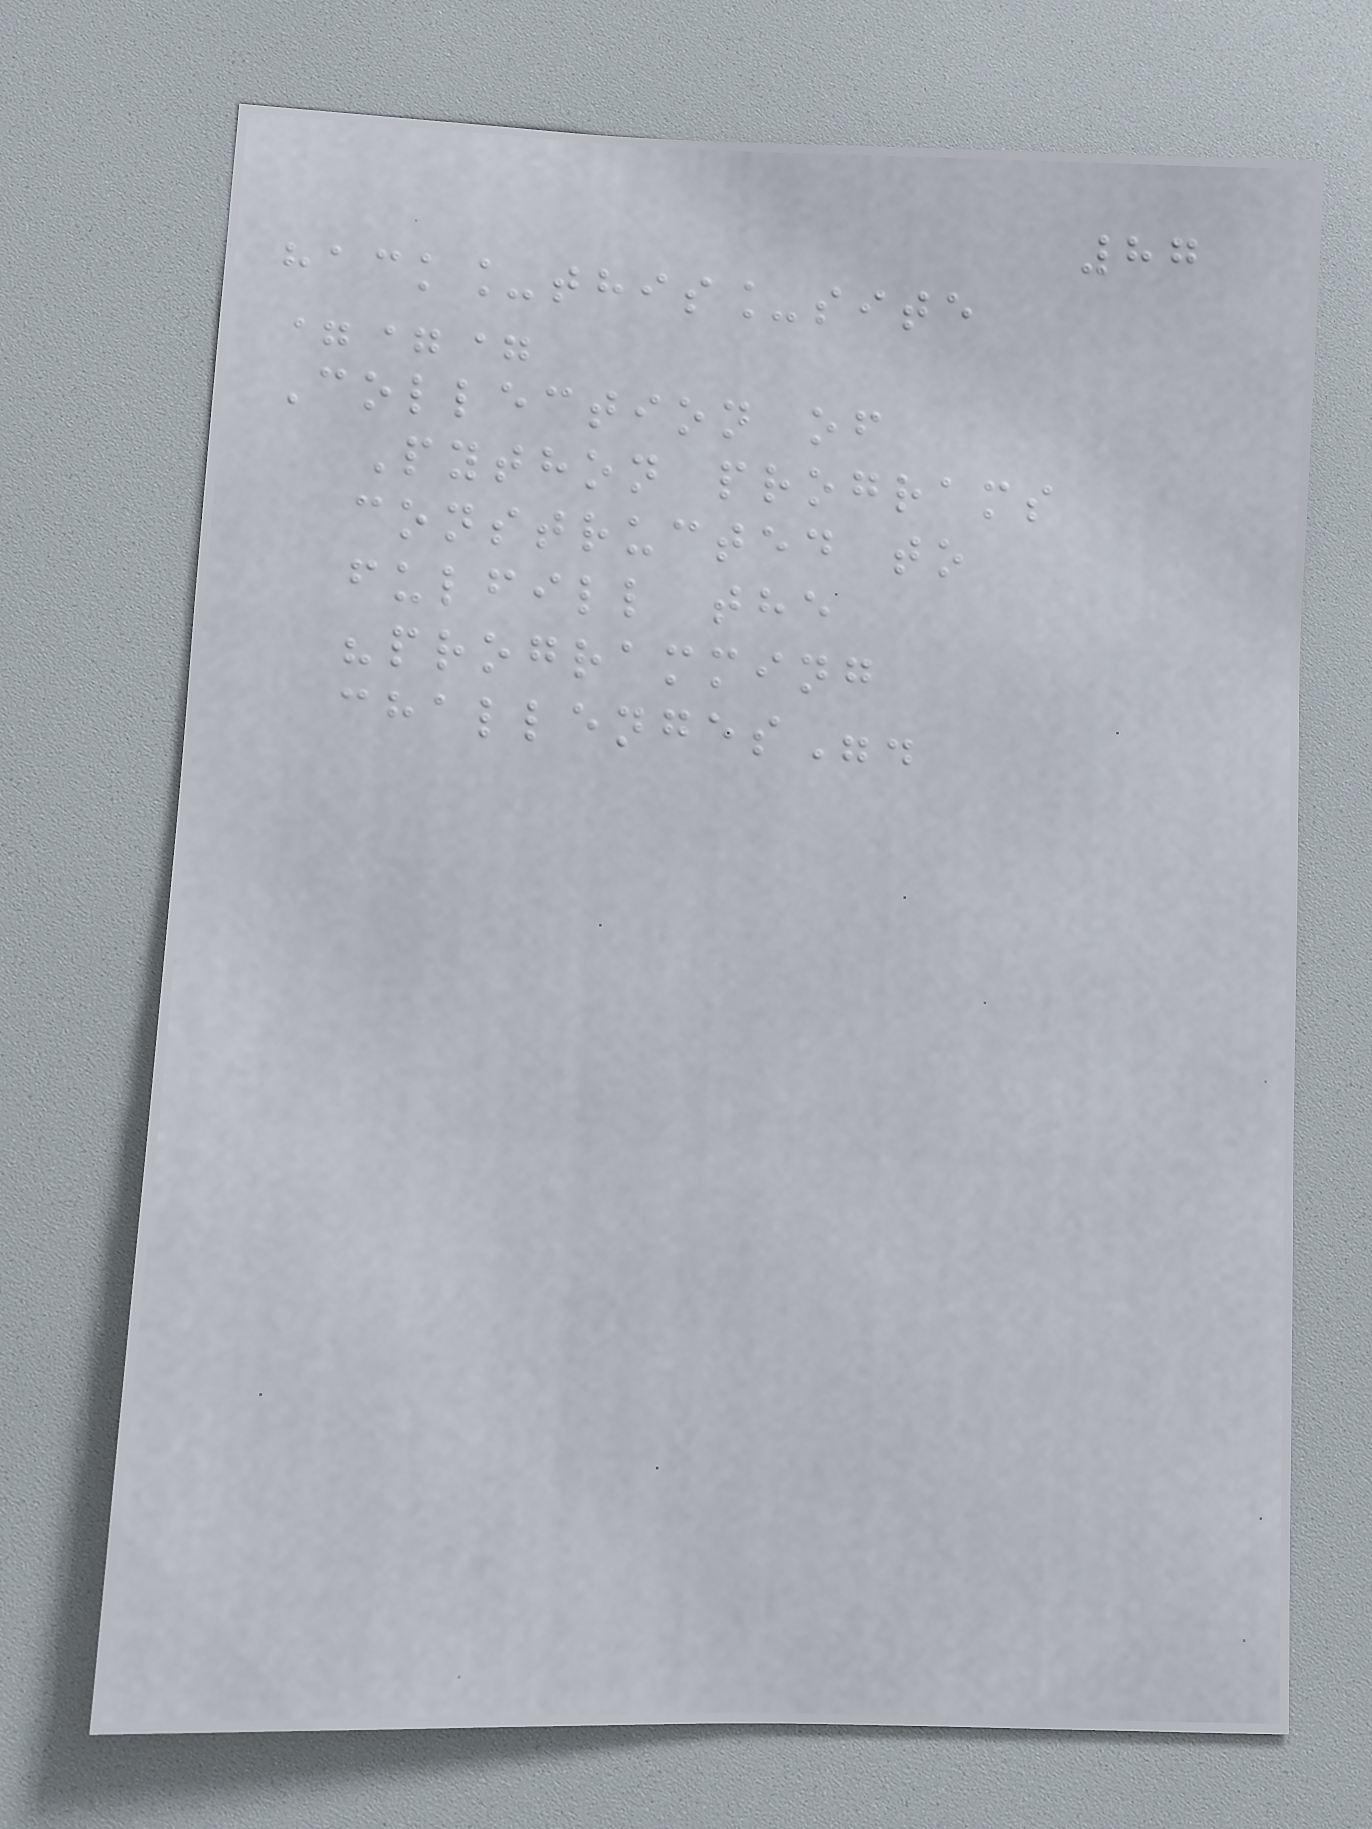87
hack_this_site
===
Collection of
Python programs
constructed to
fulfill the
"programming
challenges".
